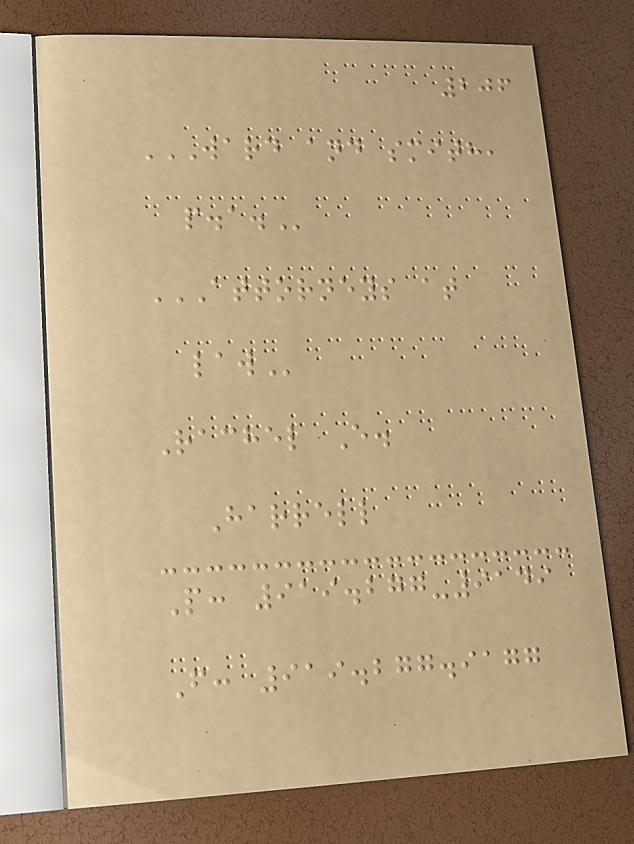206
WARD AND SMITH,
P.A.
ATTORNEYS AT
LAW
Rachel E.
Harrell
P: 919.277-9149
F: 919.277.9177
